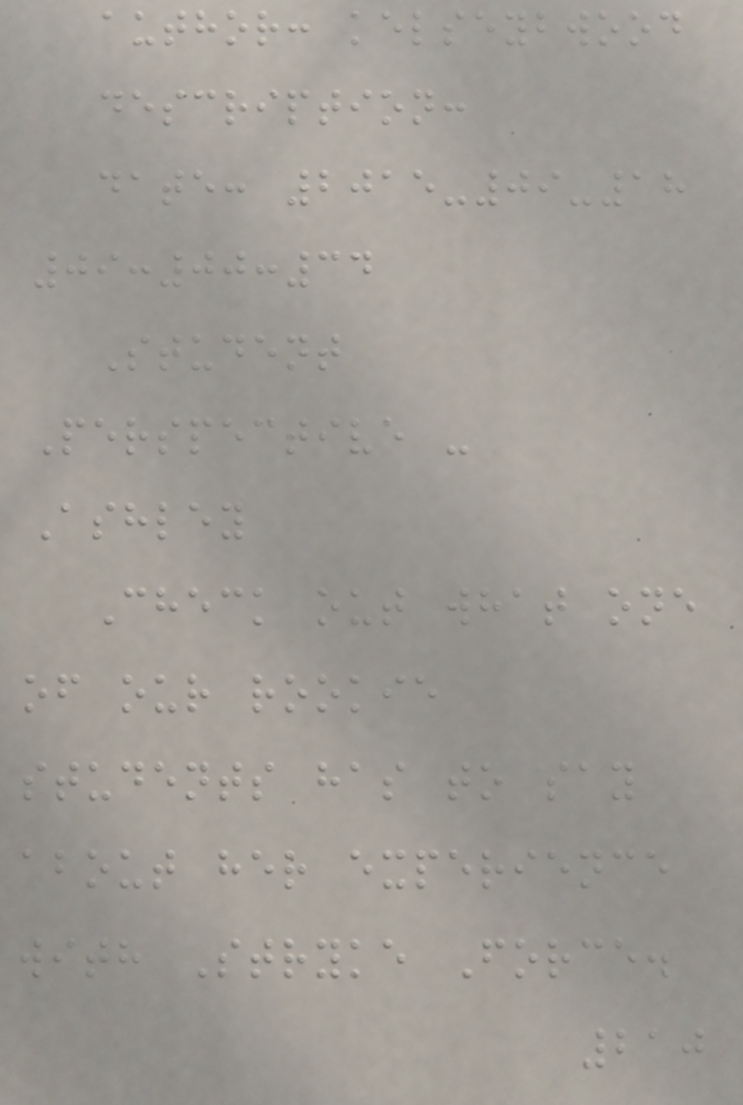author: kelseybwood
description:
date: 2015-09-18
09:00:34
Student
Perspective -
Ashley
Check out what one
of our rookie
students has to say
about her experience
with Stryke Force.
210
